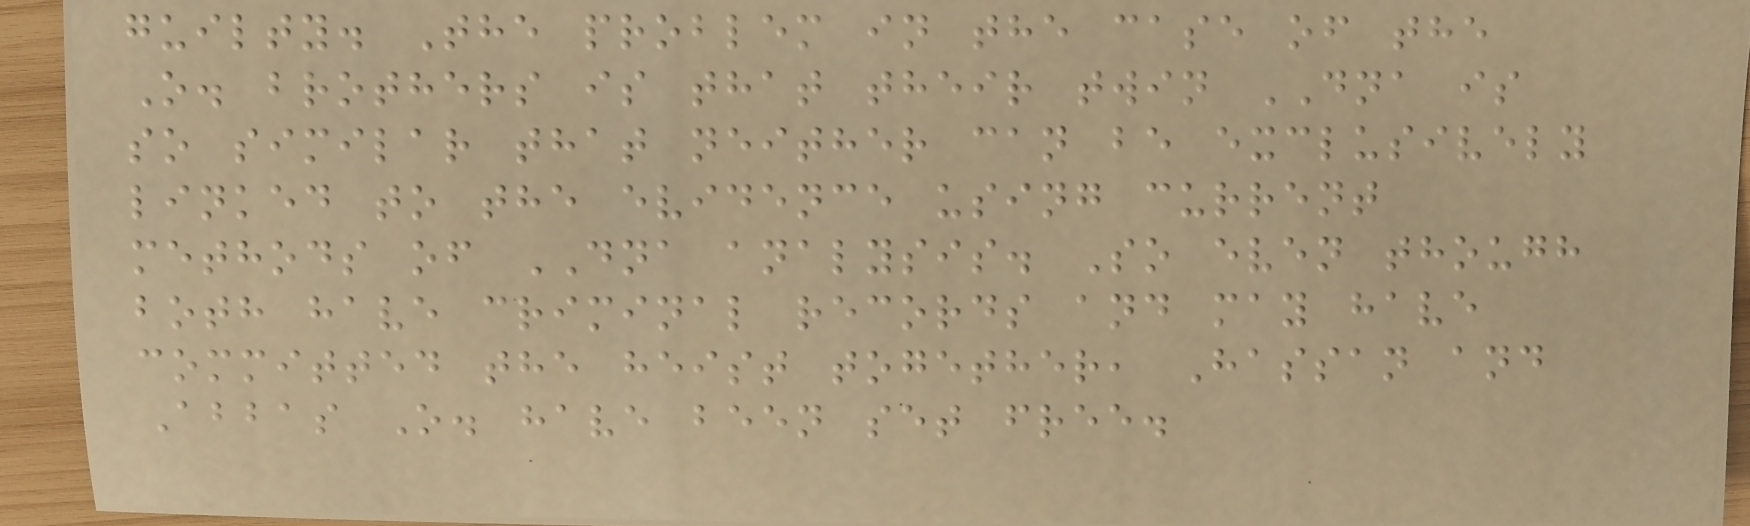guilty. The problem in the case of the
O. brothers is that their twin DNA is
so similar that neither can be exclusively
linked to the evidence using current
methods of DNA analysis. So even though
both have criminal records and may have
committed the heist together, Hassan and
Abbas O. have been set free.
